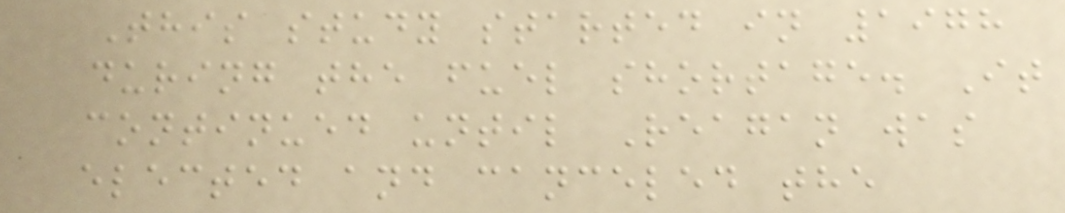This study started in 1978
during the fuel shortage. It
continued until Reagan was
elected and canceled the
